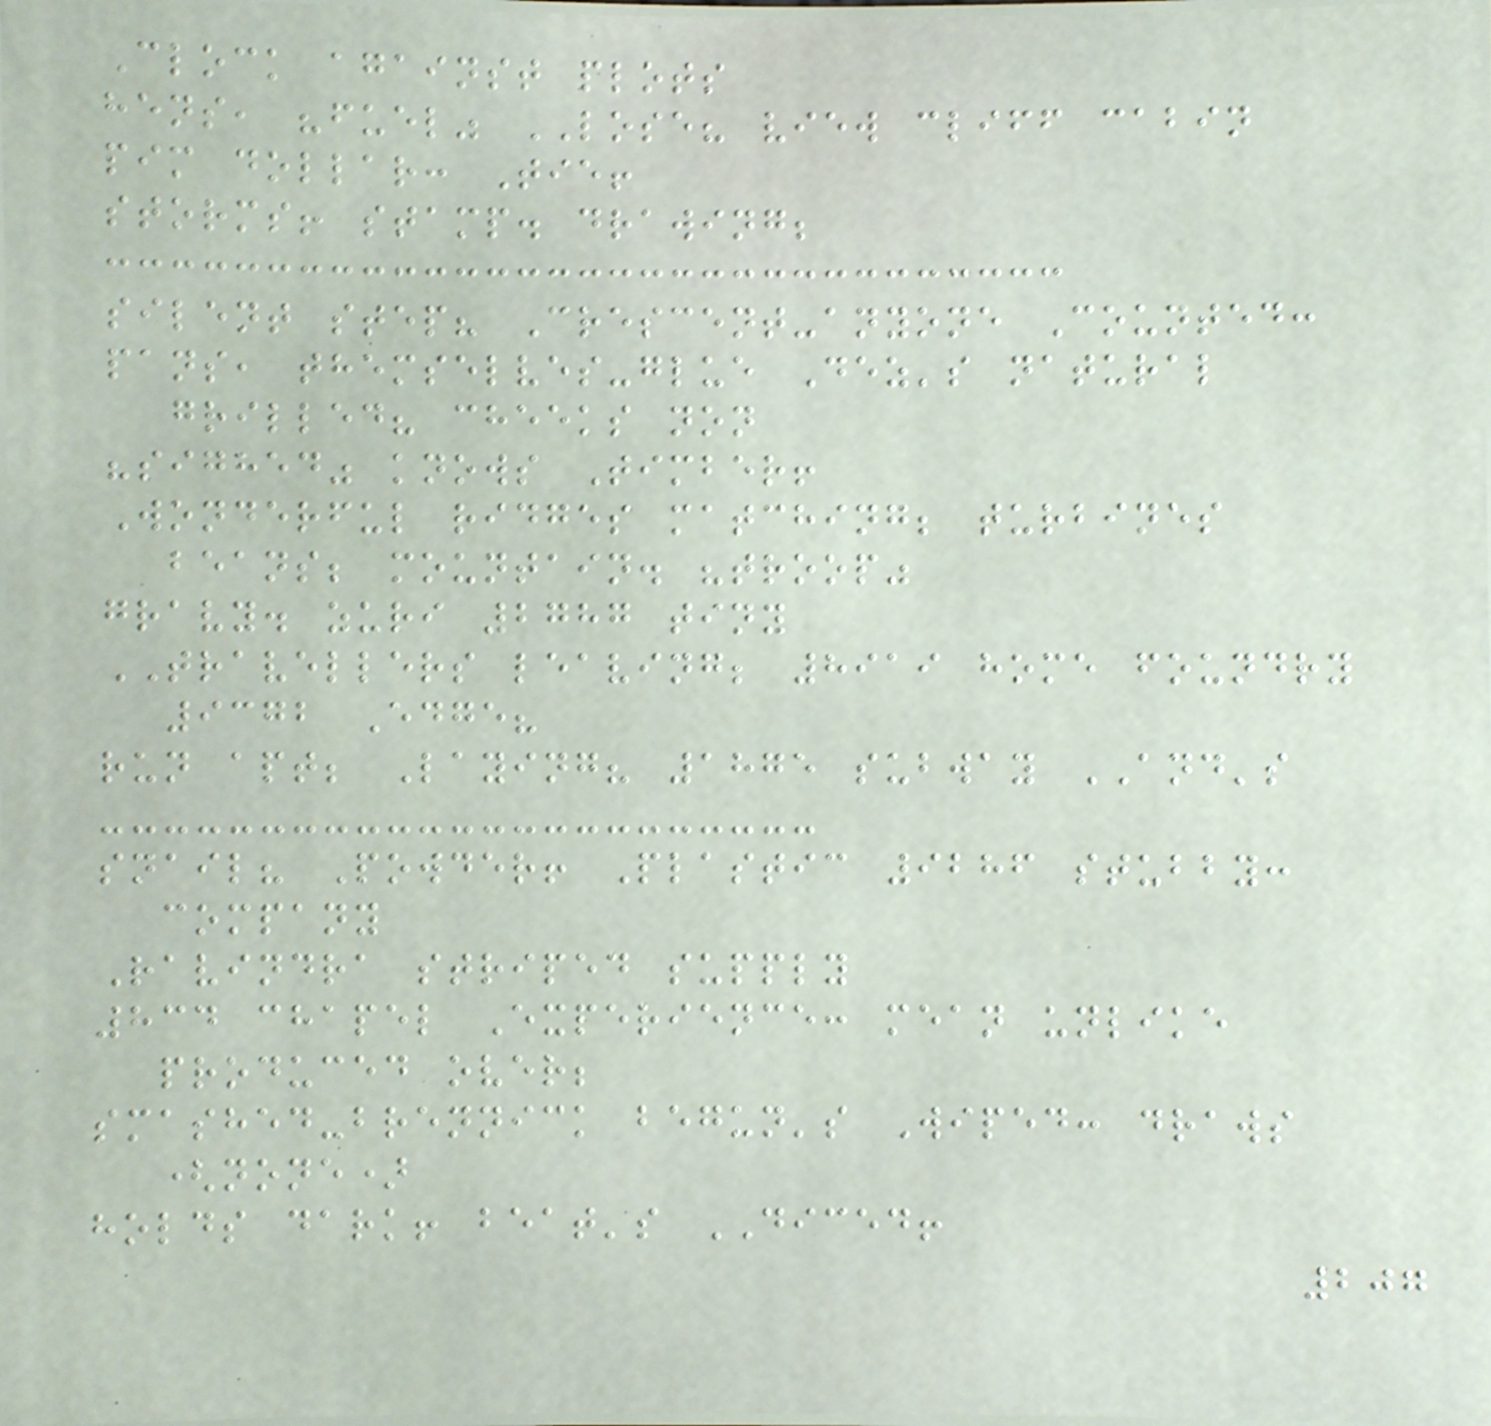Clock against plots
hens, "fuel" LOSE? view cliff cabin
pim dollar: Tie!
storms! stamp. drawing;
silent step? Crescent-anyone Counted:
pans, themselves-glue Dez's natural
grilled? cheeks non
"sighed" knows Timber!
Wonderful ridges matching; turbines
beans; mountain. "troop"
gravy. zuri 2787 tiny
TRAVELLERS leaving; 8919 home foundry
9372 Edge?
run apt; Laying? 1875 subway AND's
snail? Powder! Plastic 9286 stubby:
company
Ravindra striped supply
834 chapel Experience: mean unlike
produced over;
smashed-brennick begun's Wiped: draws
(none)
holds dark! beat's DICED!
207
